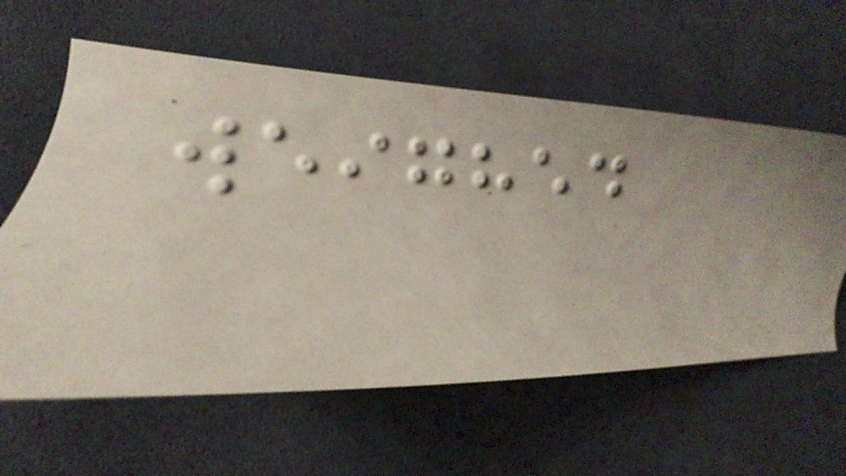weighed
